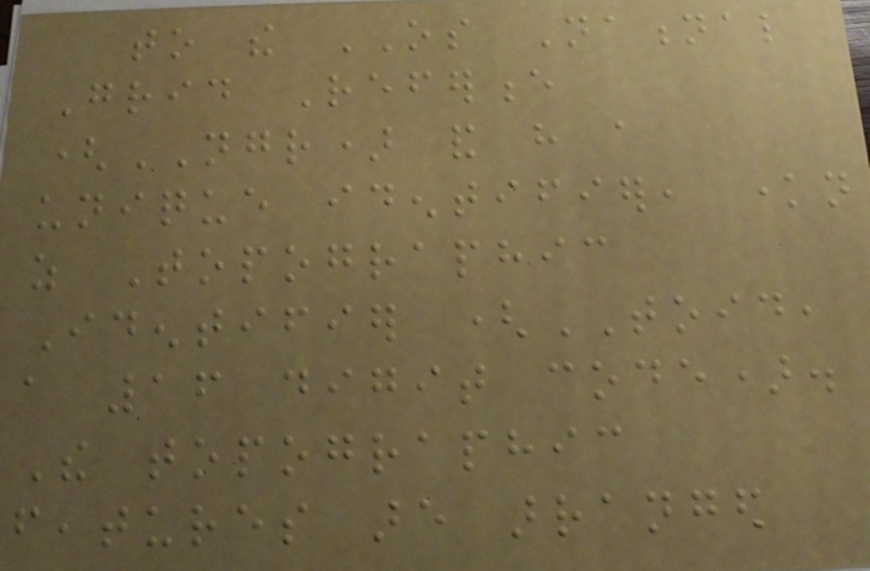to the OS National
Grid Reference
(NGR) and have a
unique identifier, known
as Topographic
Identifier (TOID,
a 16 digit code).
The topographic
features are arranged
